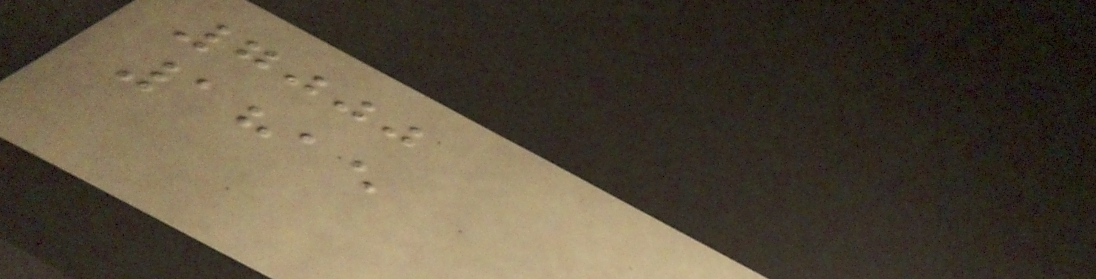7000
1815
